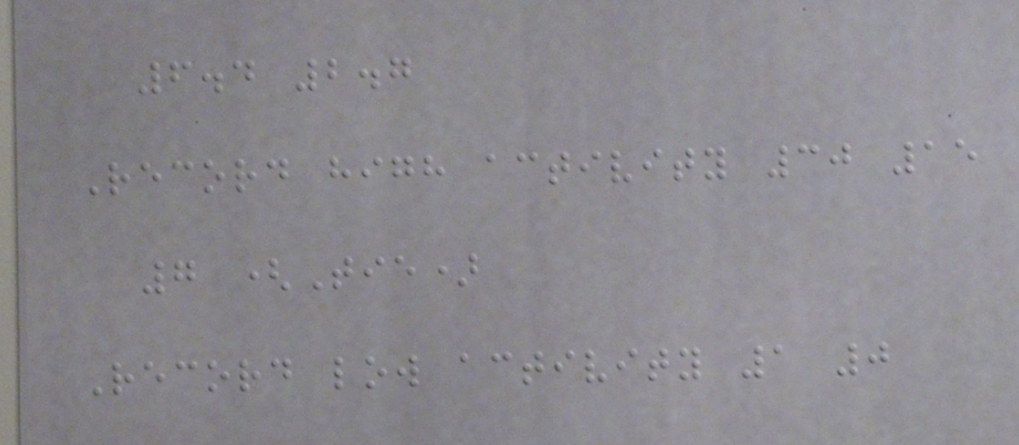6.4 2.7
Record high activity 30 15
7 (Tie)
Record low activity 1 0
